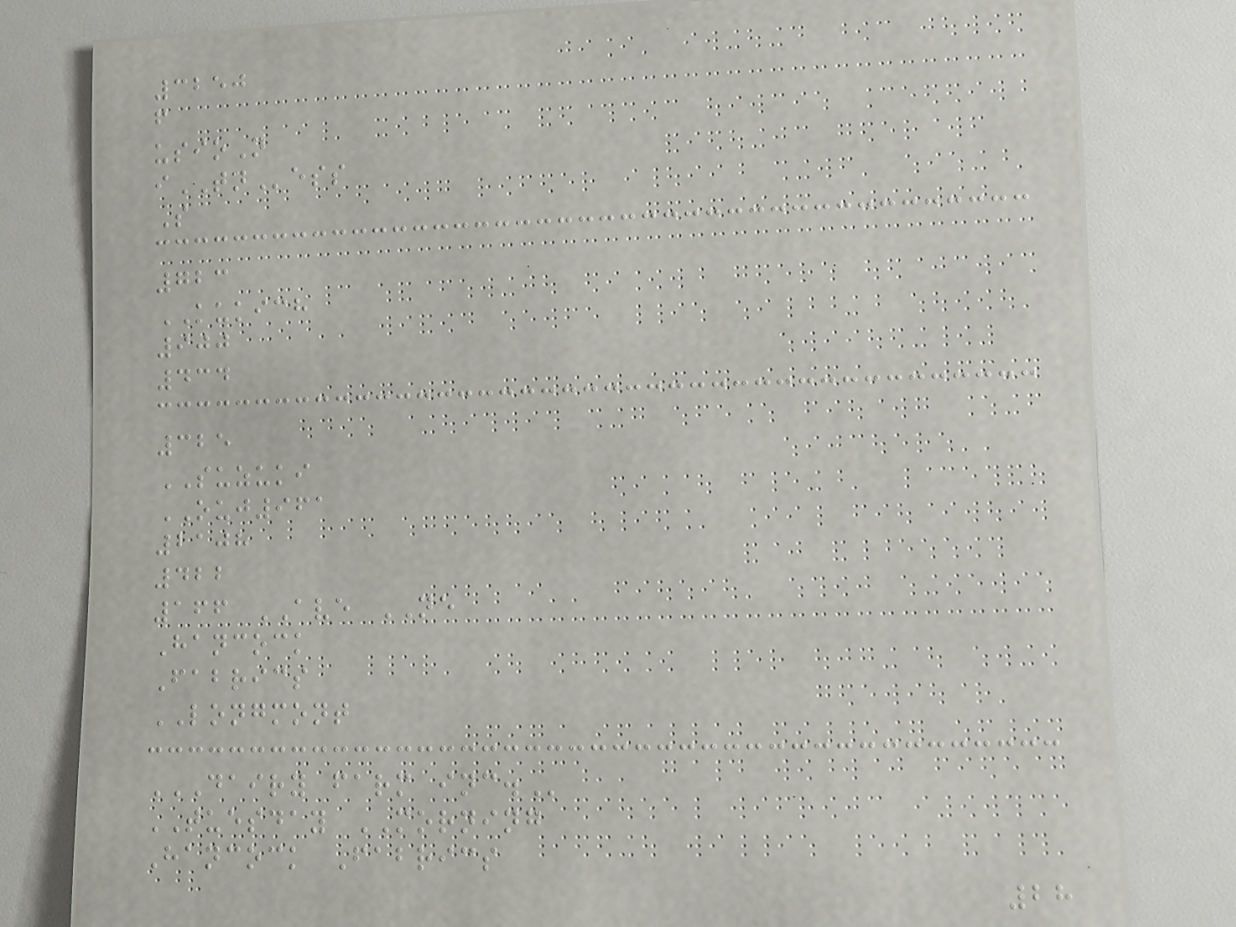3250
f
usioN
iTNess
S
723
KUKICH
900
434
325
SUZUKI
OUJ961
2108
422
166 AVE NE
Hancock
Fabrics
LONGMONT
DAIRY FARM INC.
TUESDAY MORNING
Hancock Fabrics
28
